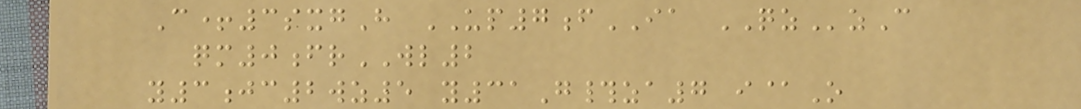C+3sxgH UP7fIA QZzC
qm0frWL2
y3jc2wz5 y31G#za7 i@O
